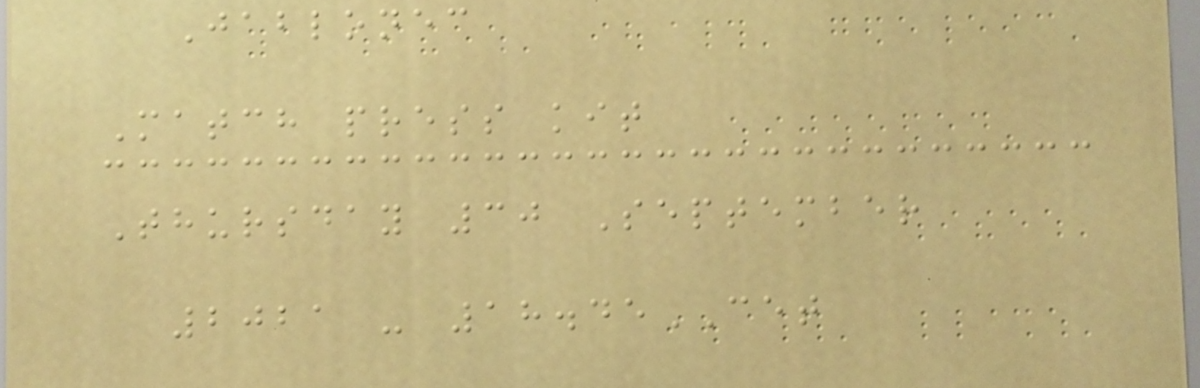Jablonec
Match press kit
Thursday 30 September
2021 - 18.45CET
